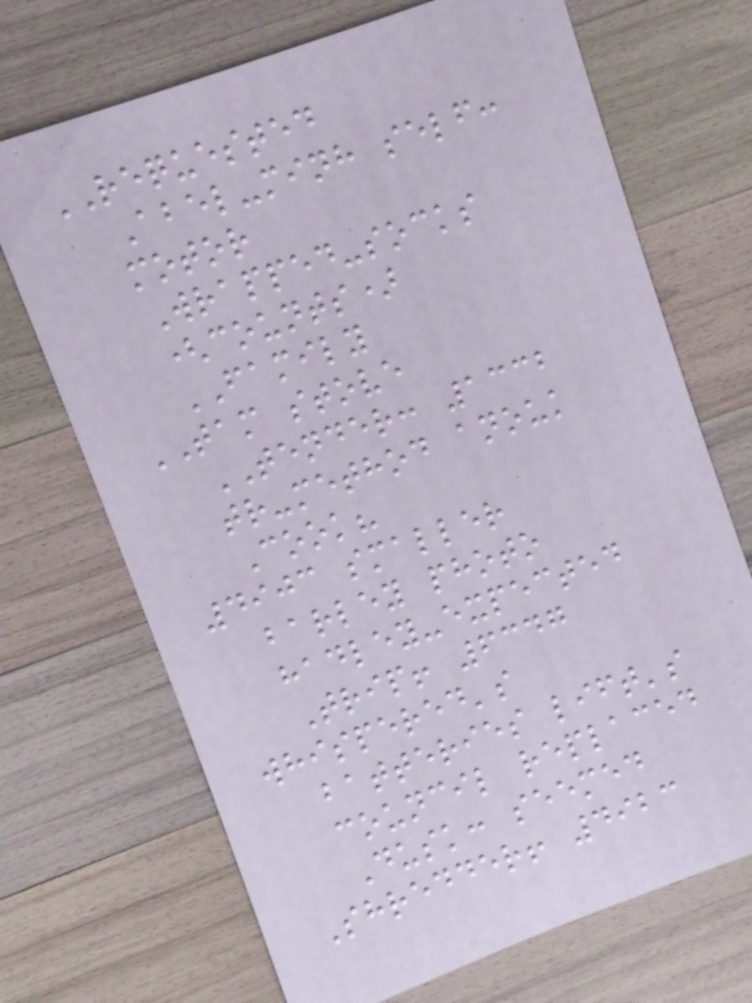REQUESTED
Abel-minh self:
motor
Wrapped-socks
(counts)
FAMILY
TAM stove
TENDER: 1332
tr-method anouk
Cook?
4903 smaller
barley photo
hadley-expected
Trip! 6347
whispered's
batteries lift's
council replaced
Dusk: seemed
Shredder! 4923
